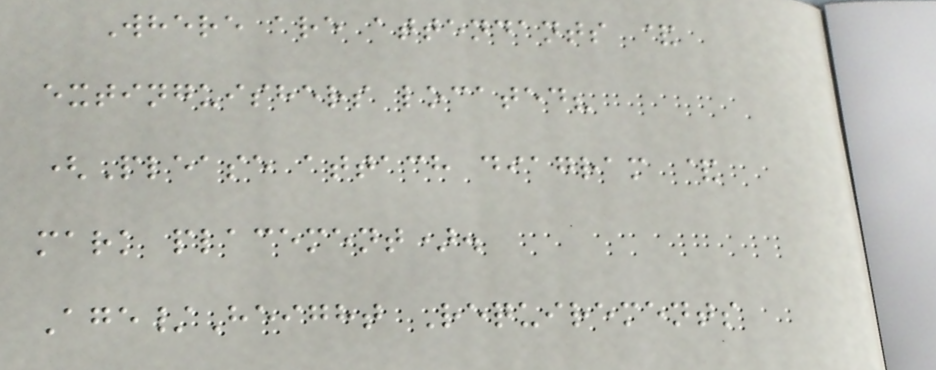Where are attendants &
extinguishers located?
(Please attach diagram &
mark placement).
Age/Height Requirements
